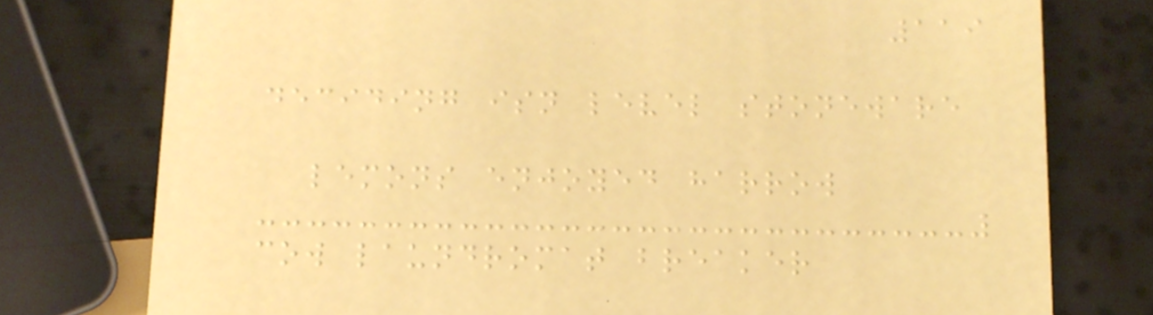119
deciding isn level stoneware
lemons enjoyed harrow
cow laundromat breaker
